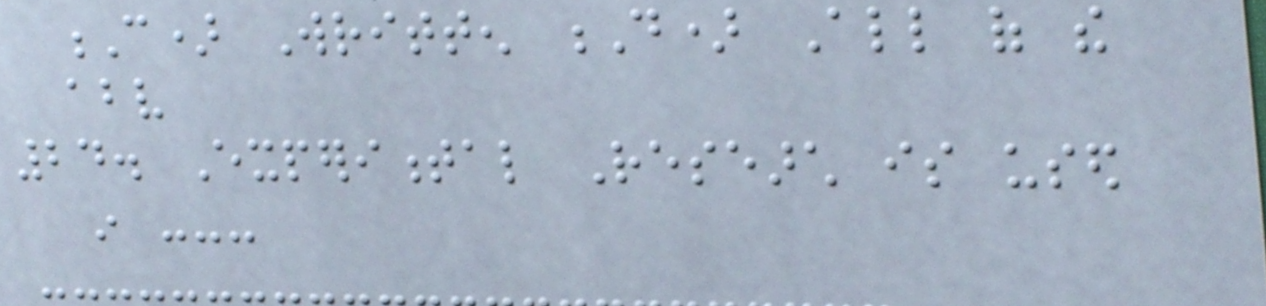C) Written D) All of the
above
24. Experimental Research is used
in ---
